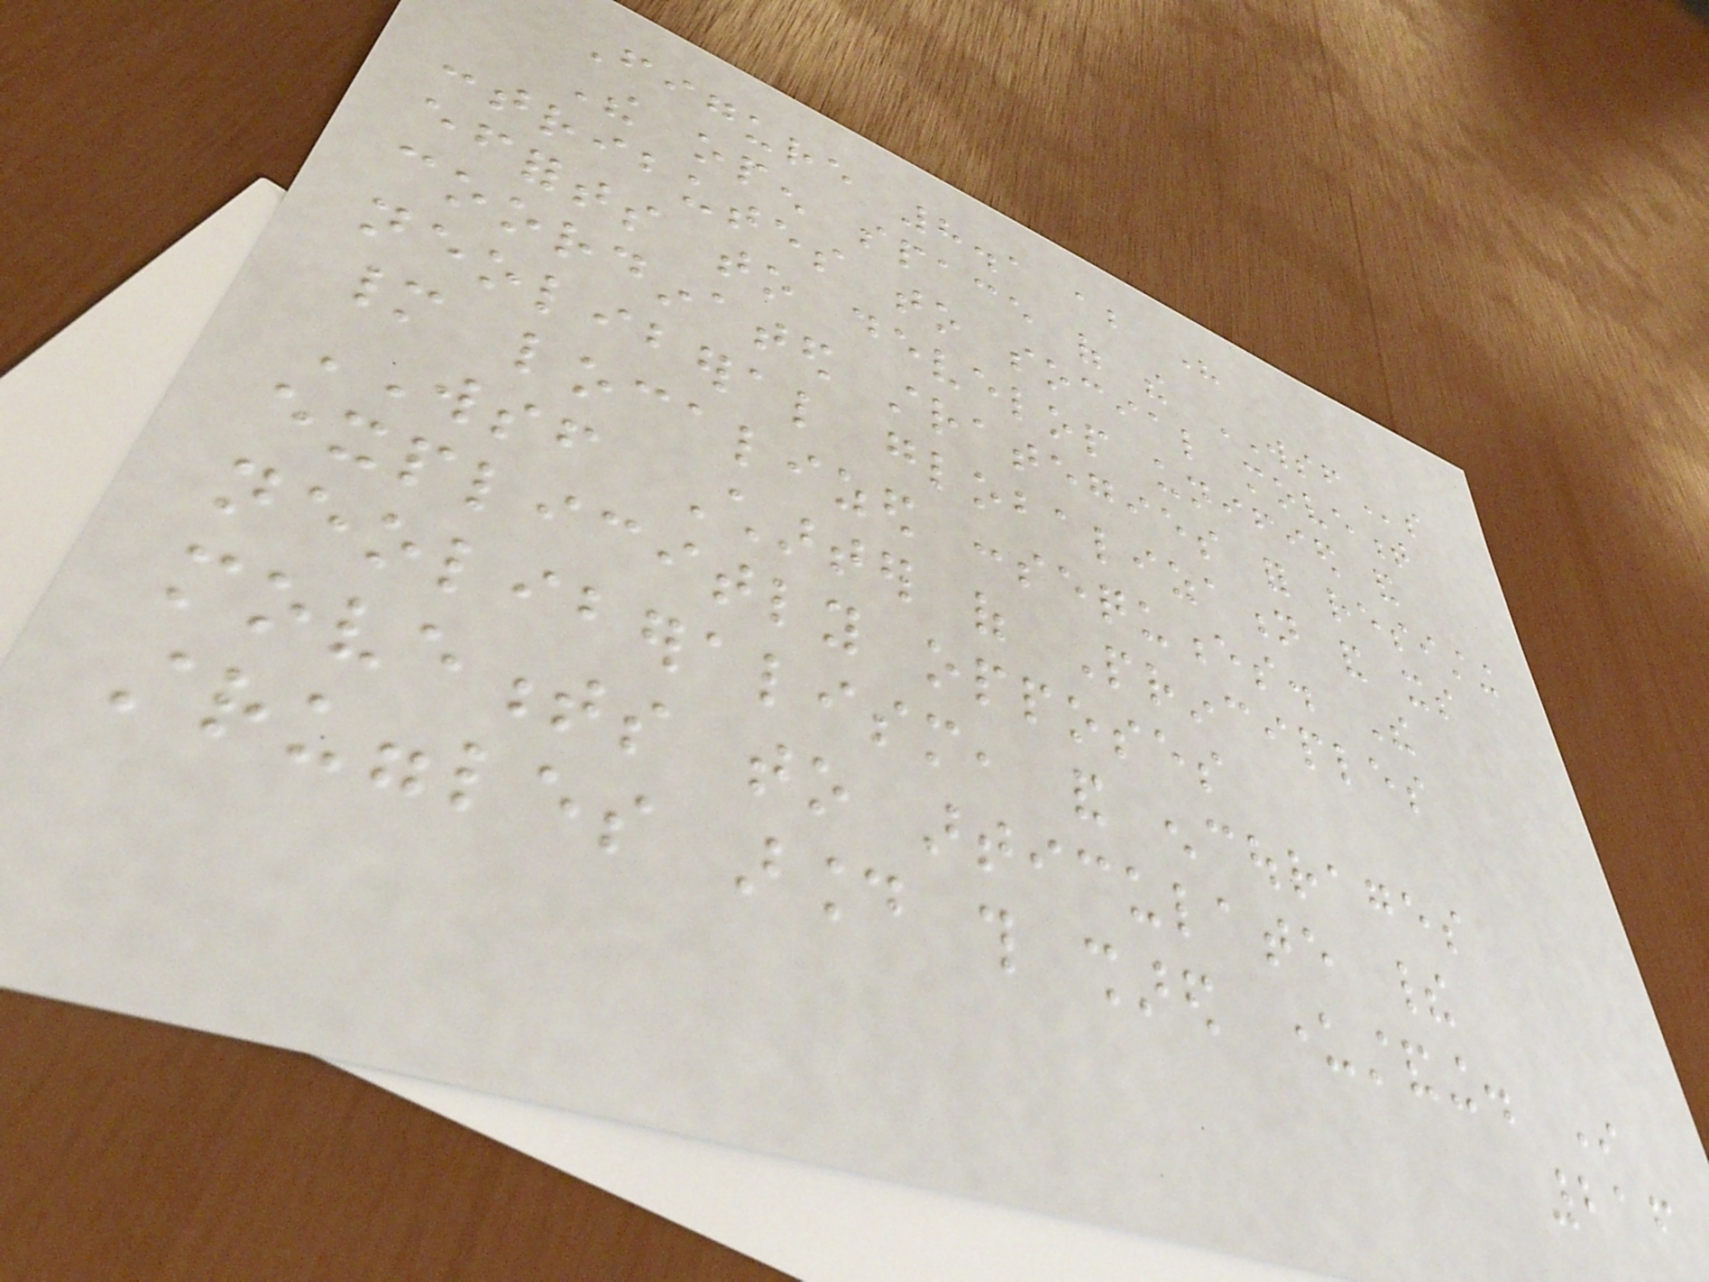Figure 8.1 about here
The open space of the WSFs
contributes to social movement
efforts to develop unified and
coordinated strategies for resisting
neoliberal globalization and its
many localized consequences. The
WSF Charter of Principles
explicitly opposes
neoliberalism, and encourages
movements to articulate their
struggles around this shared understanding. In
216
